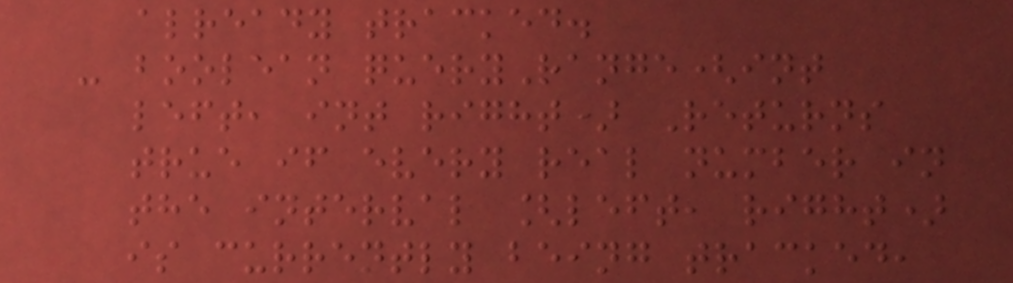already tracked.
- boolean queryRange(int
left, int right) Returns
true if every real number in
the interval [left, right)
is currently being tracked,
